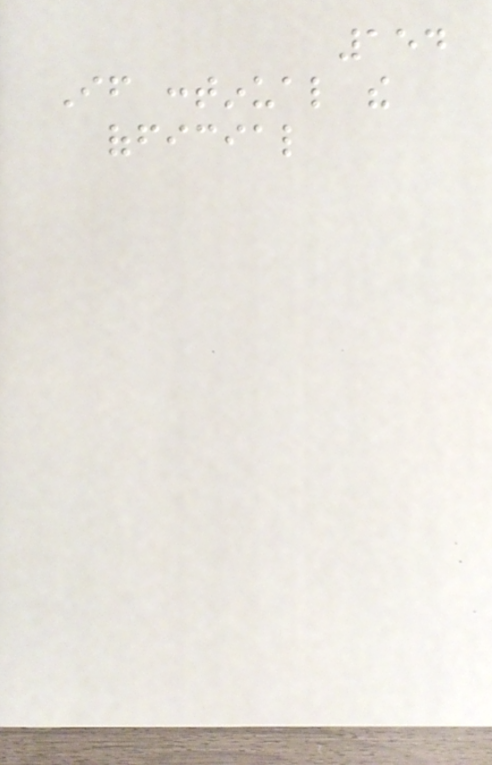154
If continual the
official
